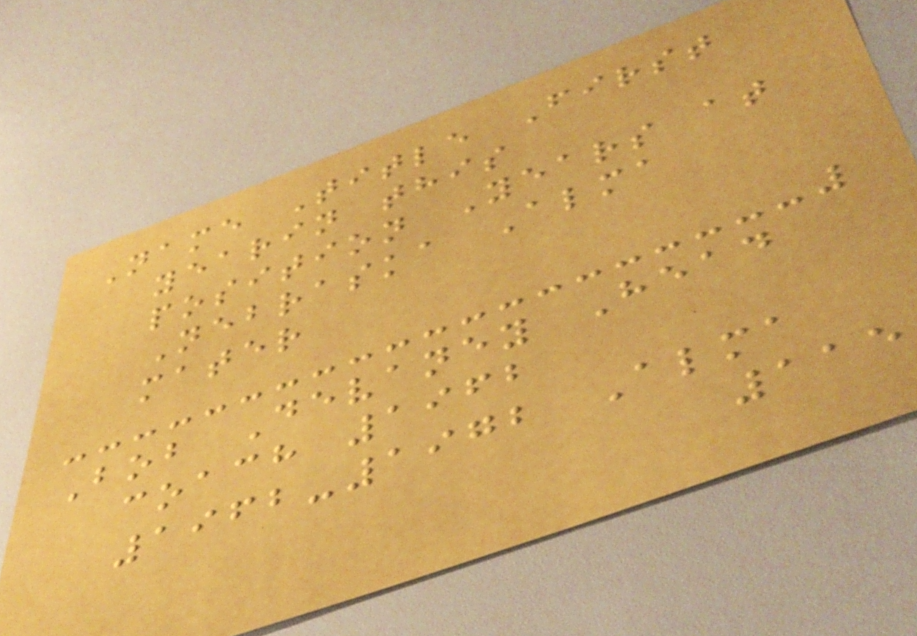Name Title First
yearin this
position Years at
Nebraska Alma
mater
Bob Devaney Head
coach 1962
1962-1972 Alma
115
